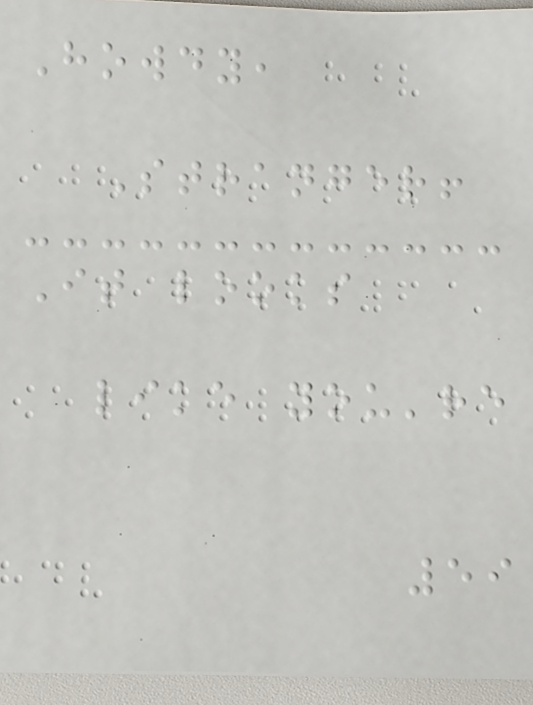Howdy,
Stranger!
It looks
like you're
59
